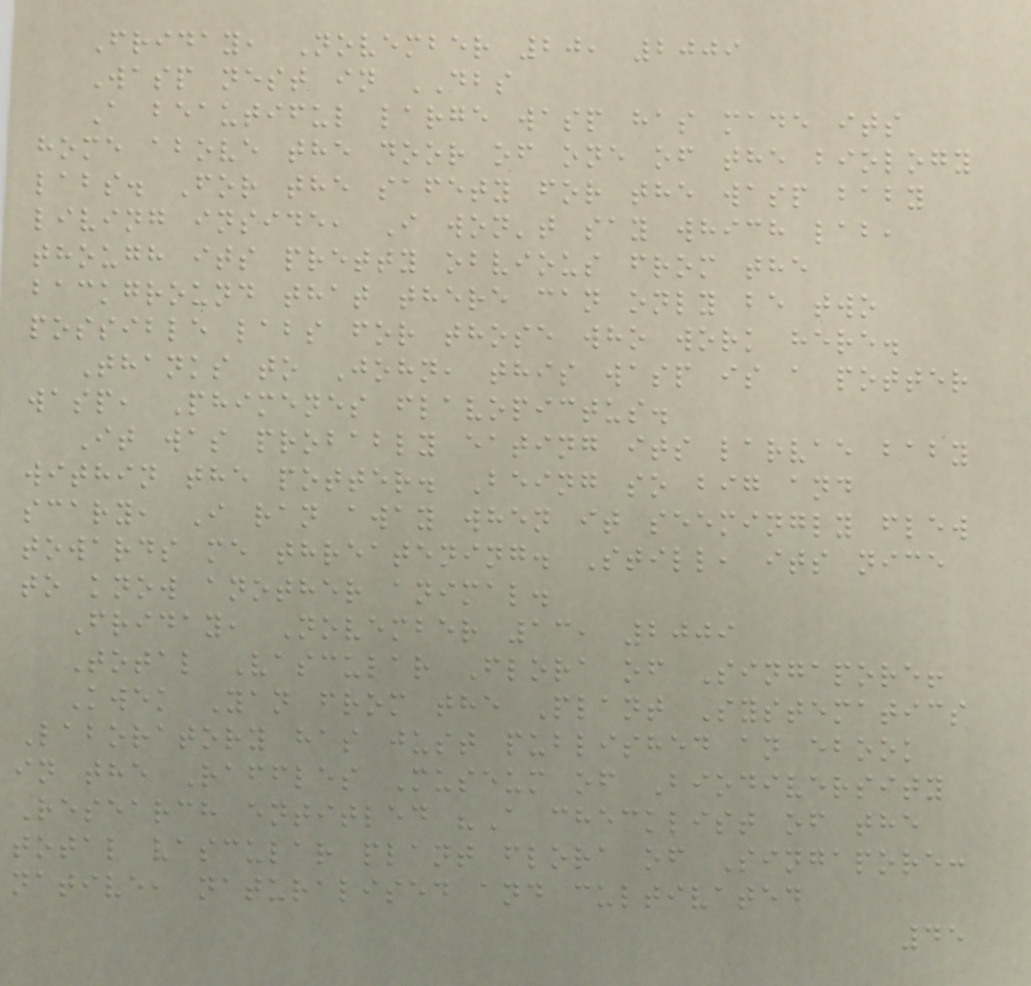Friday, November 20, 2009
Wasp nest in DBS
A beautiful large wasp has made its
home above the door of one of the biology
labs. For the safety for the wasp baby
living inside, I won't say which lab,
though its pretty obvious from the
background that there can only be two
possible labs for those who work here.
Thanks to John, this wasp is a potter
wasp, Phimenes flavopictus.
It was probably eating its larvae baby
within the potter. Being so big and
scary, I ran away when it seemingly flew
towards me threatening. Still, its nice
to know another animal.
Friday, November 13, 2009
Total Vascular Flora of Singapore!
Kwek Yan from the Plant Systematics
Laboratory has just published an ebook
in the Raffles Museum of Biodiversity
Research entitled "A checklist of the
total vascular plant flora of Singapore:
native, naturalised and cultivated
45
